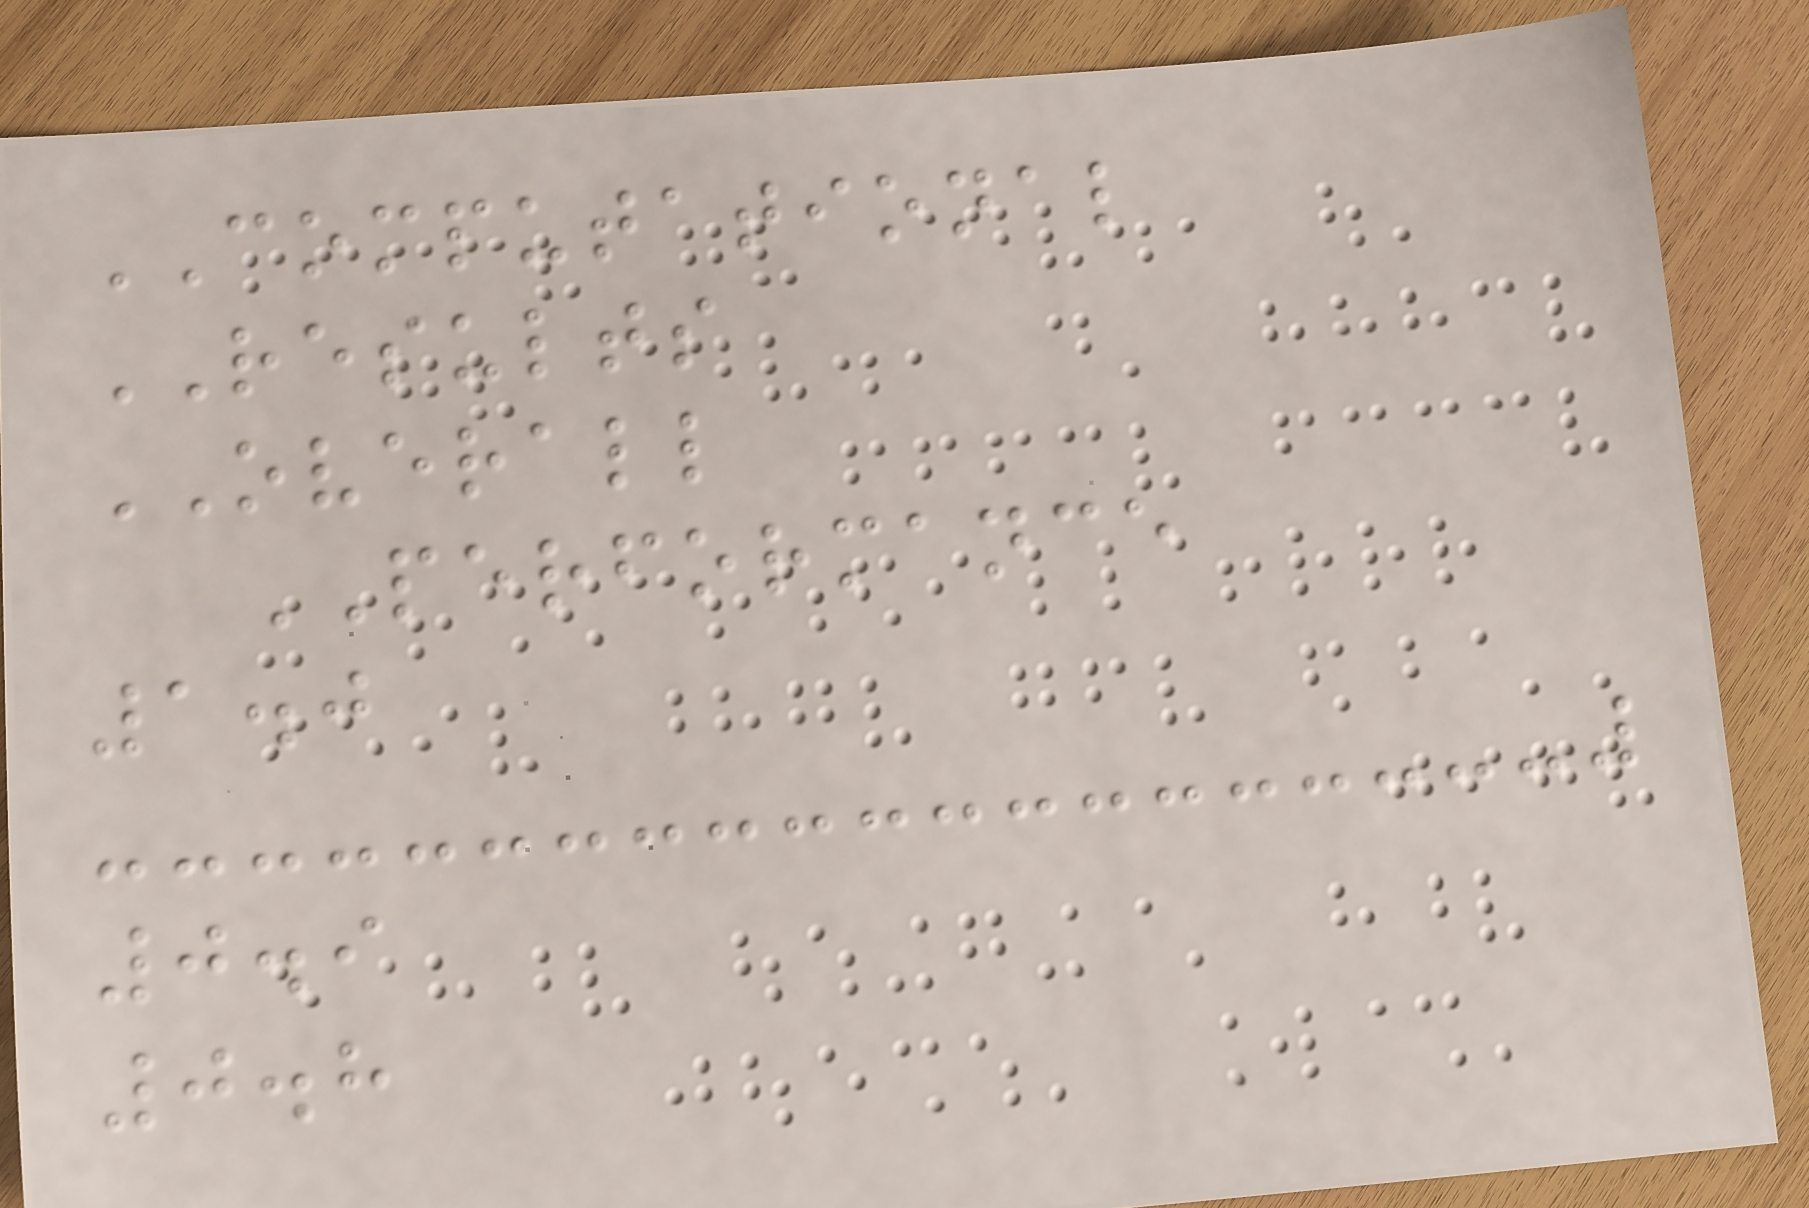COMPUTATIONAL
RESULTS
OVERALL
PERFORMANCE
1.0
0.9
0.8
